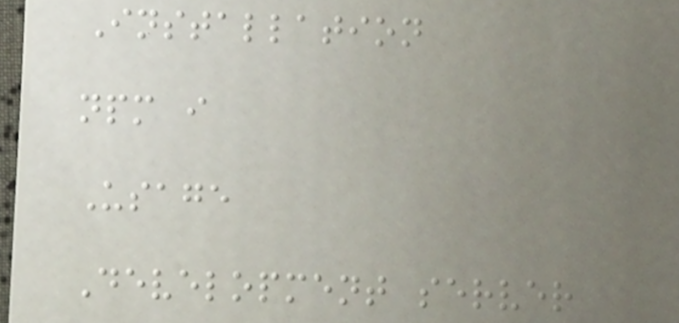Installation
npm i
Usage
Development server
